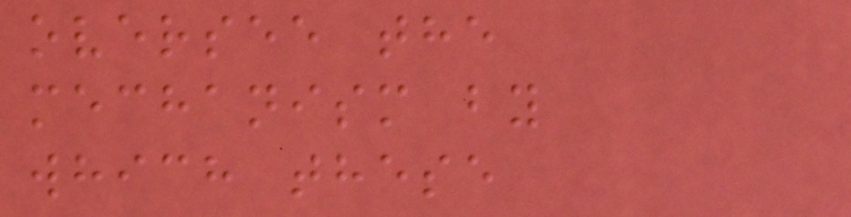oversee the
mechanism by
which these
